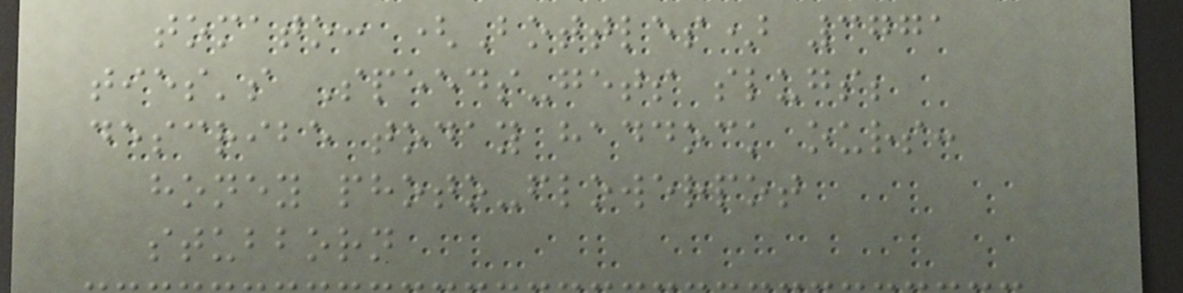tomato: (Bottles) 3771
ties's Speeds-gets slugs;
describe today haddock ours:
honey photo-flowerpot
stubborn
